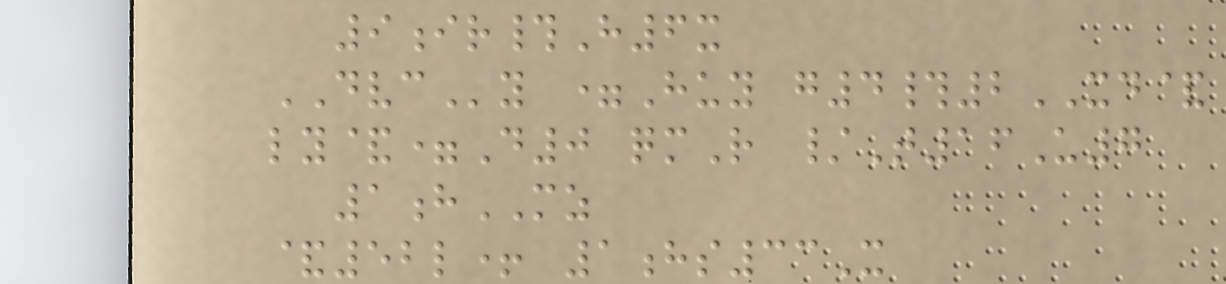9ir#H6x
DVCy =Huy g4#2XD&
ly&=D0 qmR /T16U7
1hMZ
&52l+ 1hs33X
